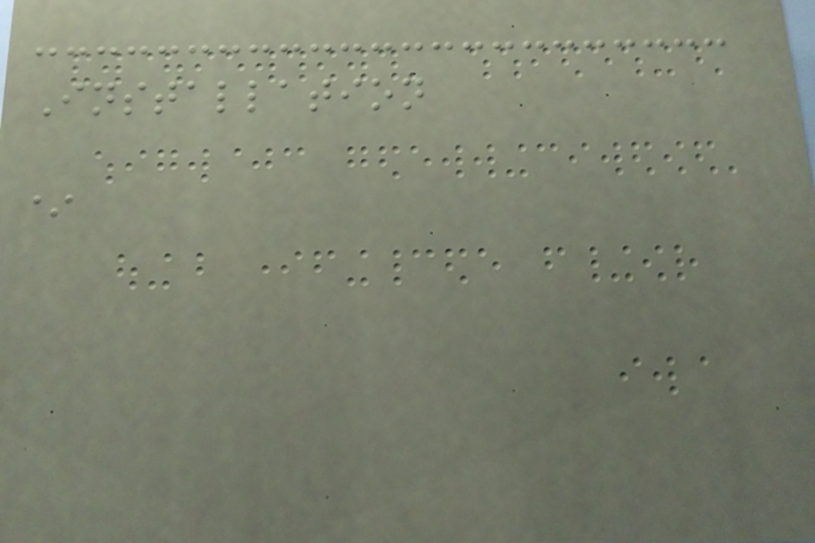Installation
*
